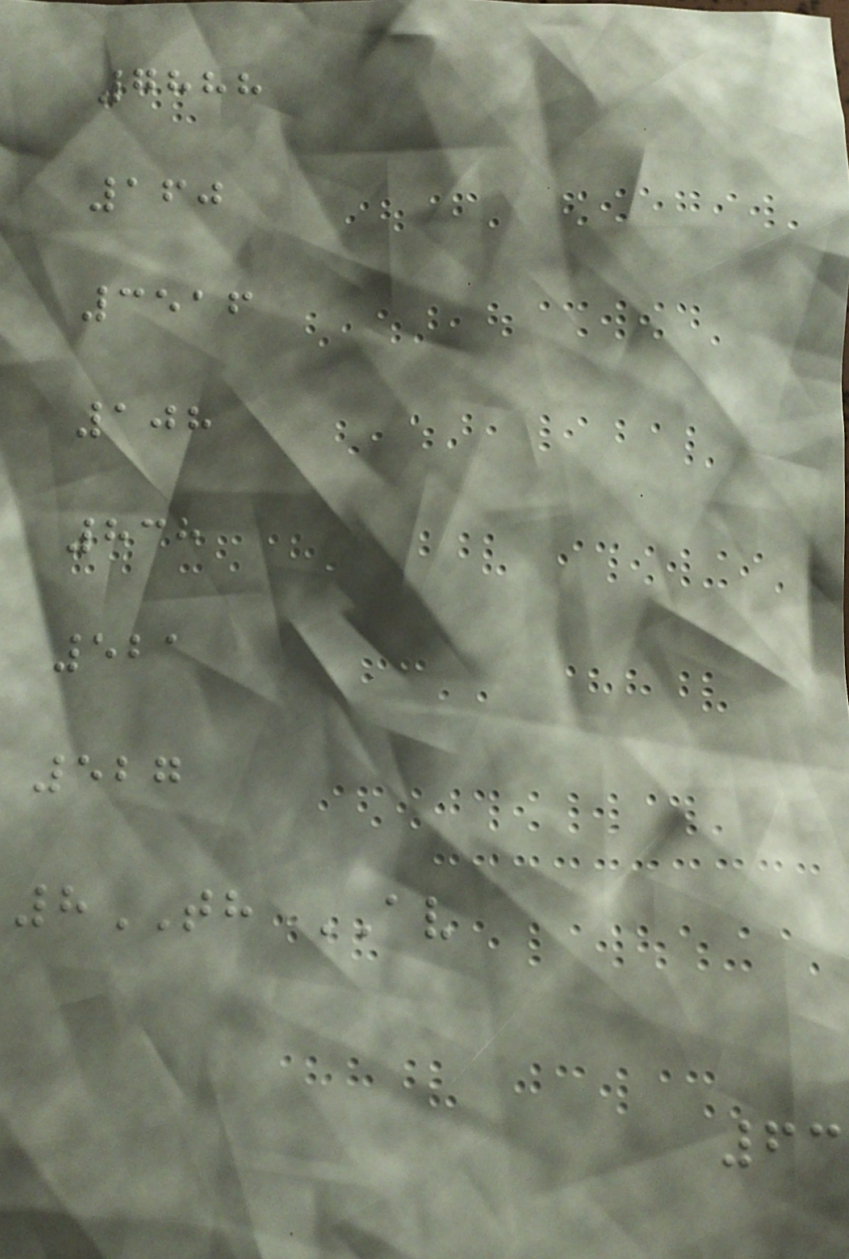7888
160
3516
108
838
521
527
8TH AV
63
